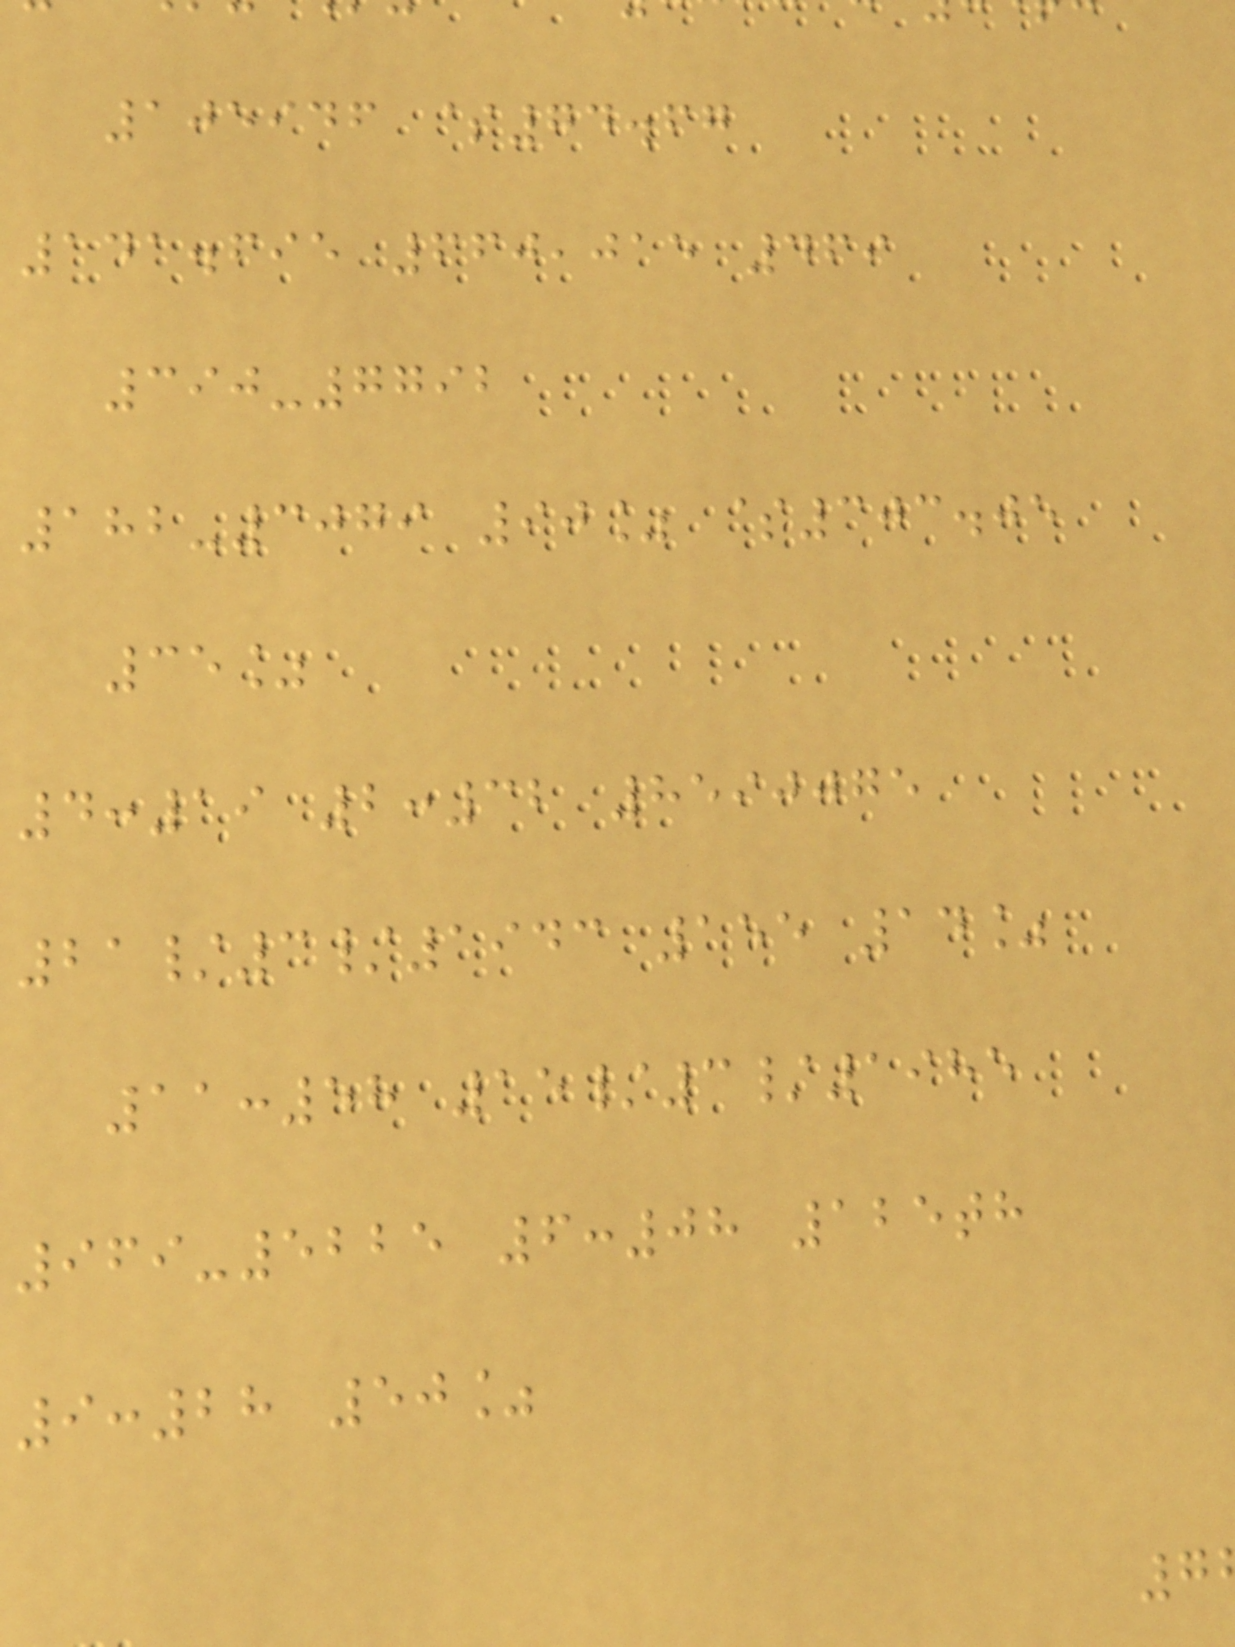105946 $74.67
141.695 660,015 469
390-7792
182-3079 90% $303.05
35%
4:19 2:32 8590075
21/3/1943 155 14%
11:58 15/3/1985
969-5225 6:08 125th
9:28 50%
